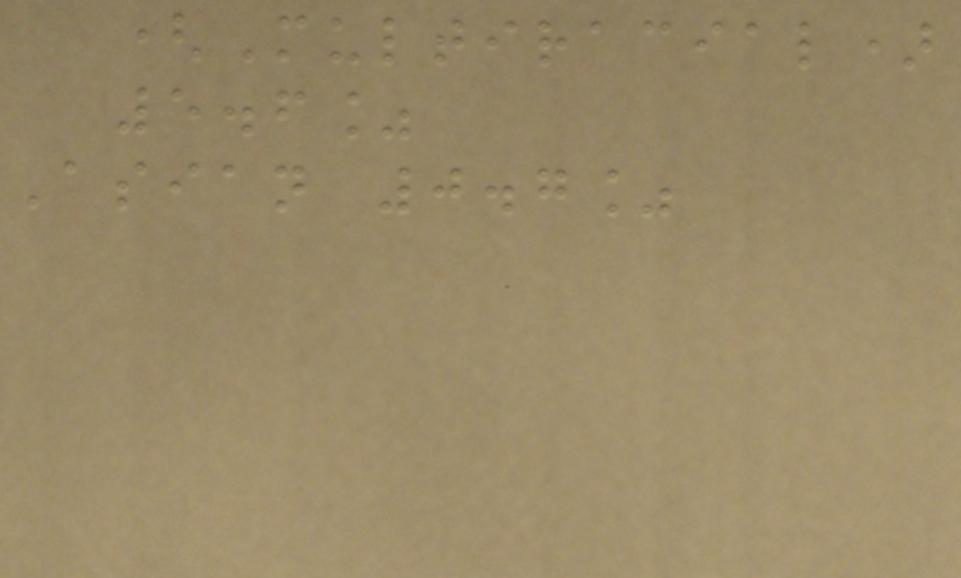(Multiracial)
5.6%
Asian 0.7%
